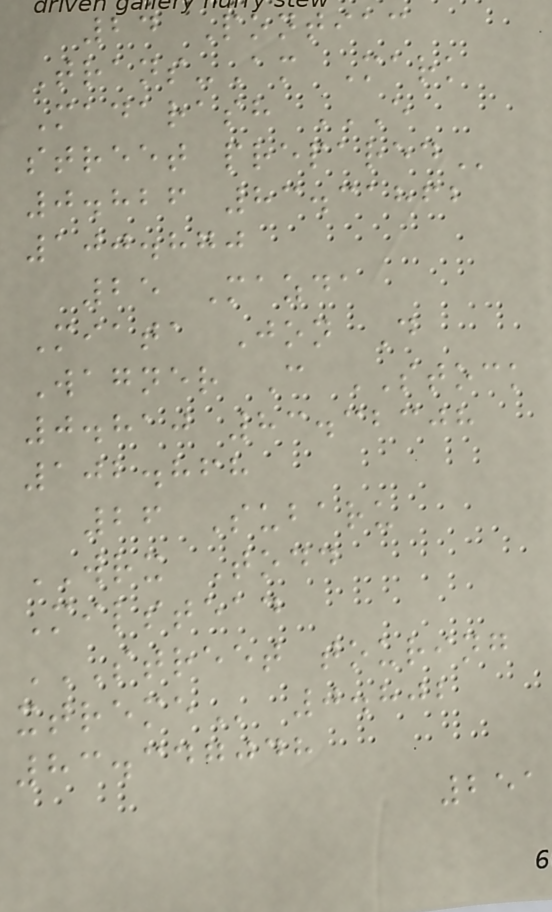24 Pontiac
Trans-Am Mark
Madarash E
STREET PREPARED
0.826 83.31862
100.870
25 Mazda
Miata Jon D
Wagner C STOCK
0.810 83.32308
102.868
26 Subaru
WRX Todd
Milstead
STREET TOURING
XTREME 0.802
83.347048
251
